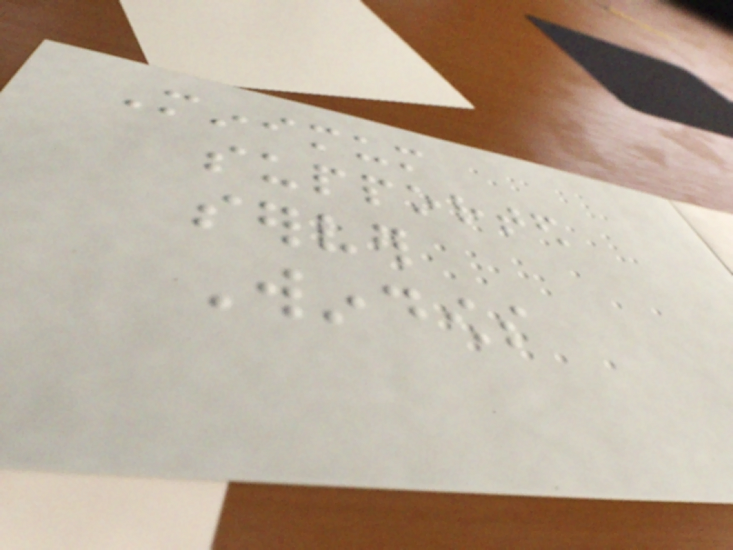Minimum
supported
server
Windows
